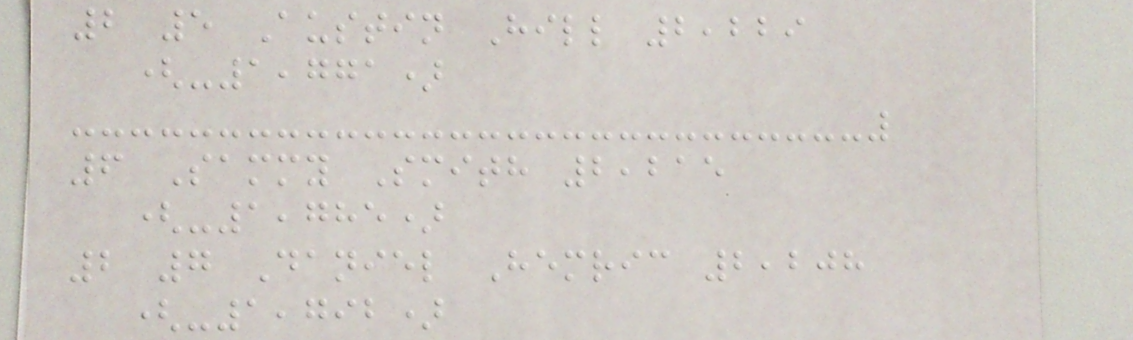2 5 Austin Hill 2,229
(-1,771)
6 Sammy Smith 2,215
(-1,785)
2 7 Daniel Hemric 2,208
(-1,792)
